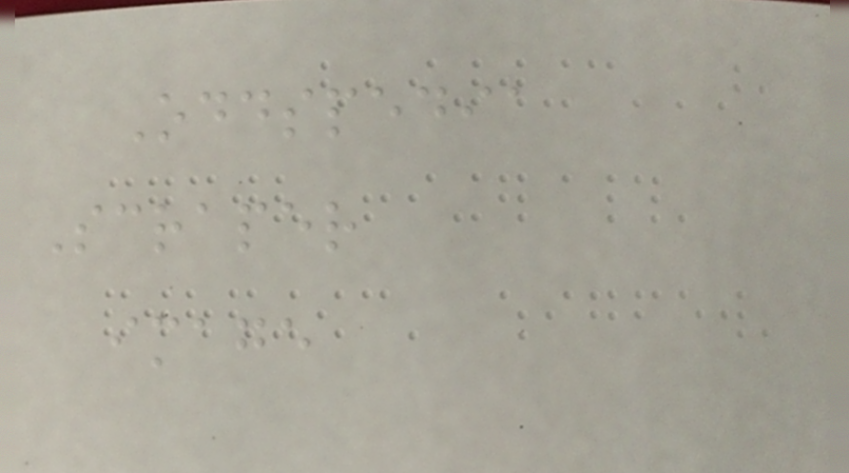Oddspedia
Scraper
image
